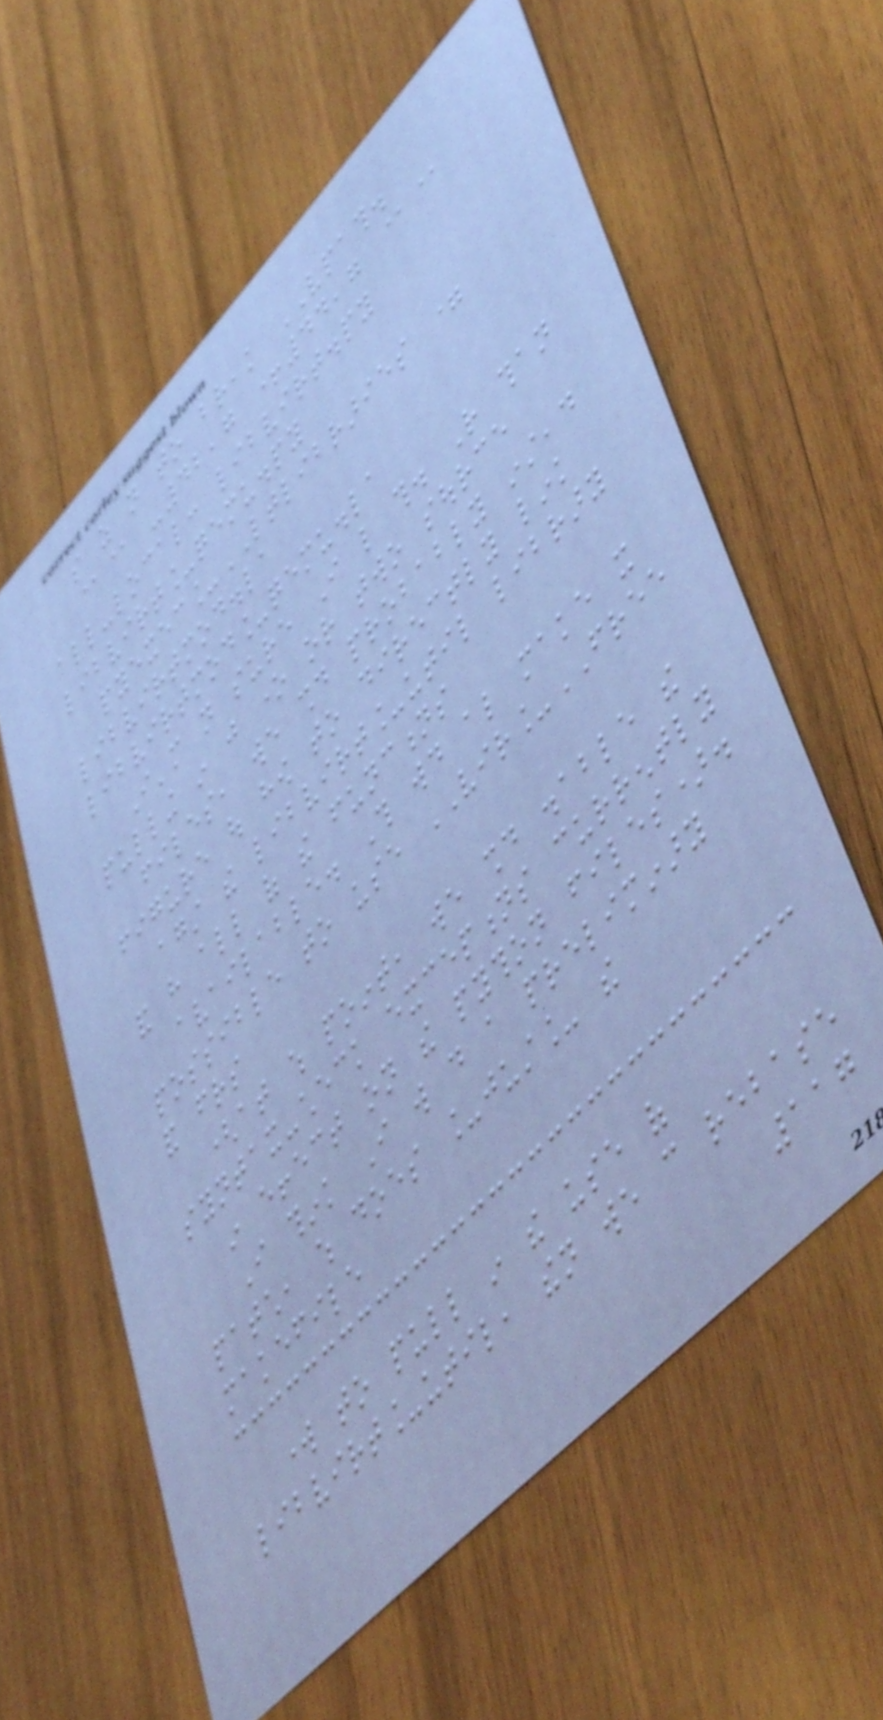so as not to break VPATH.
@@ -42,7 +44,7 @@
all-local: libvirt.py
libvirt_qemu.py
pyexec_LTLIBRARIES =
libvirtmod.la
libvirtmod_qemu.la
I'm not sure I like this. Rather than
pulling in just one or two source
files, we should probably instead
figure out how to directly link
against the libvirt_util library
and have all of the functions
available. This would also make it
possible to use VIR_FREE
and friends
(at which point, we should disable the
syntax-check exceptions currently
in effect on the python files).
I think I will do a preliminary
patch, which does _just_ the
makefile
work to pull in the use of
libvirt_util, then we can rebase
117
